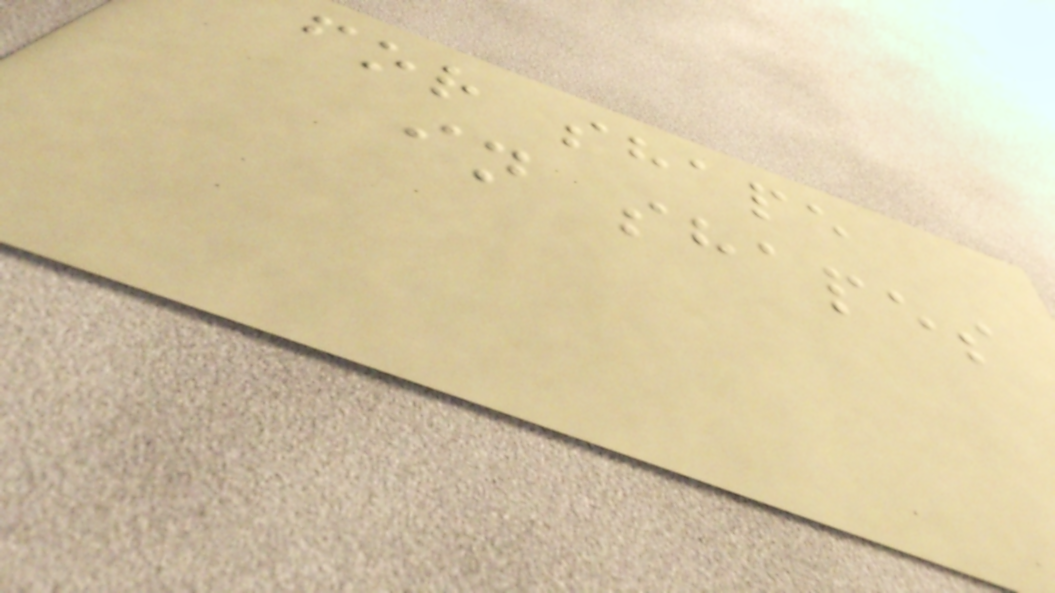for shape
in shapes
